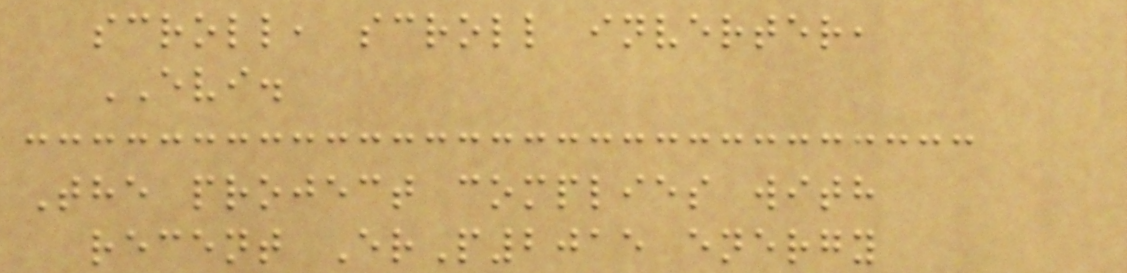scroll, scroll inverter,
EVI.
The project complies with
recent ErP2015 energy
